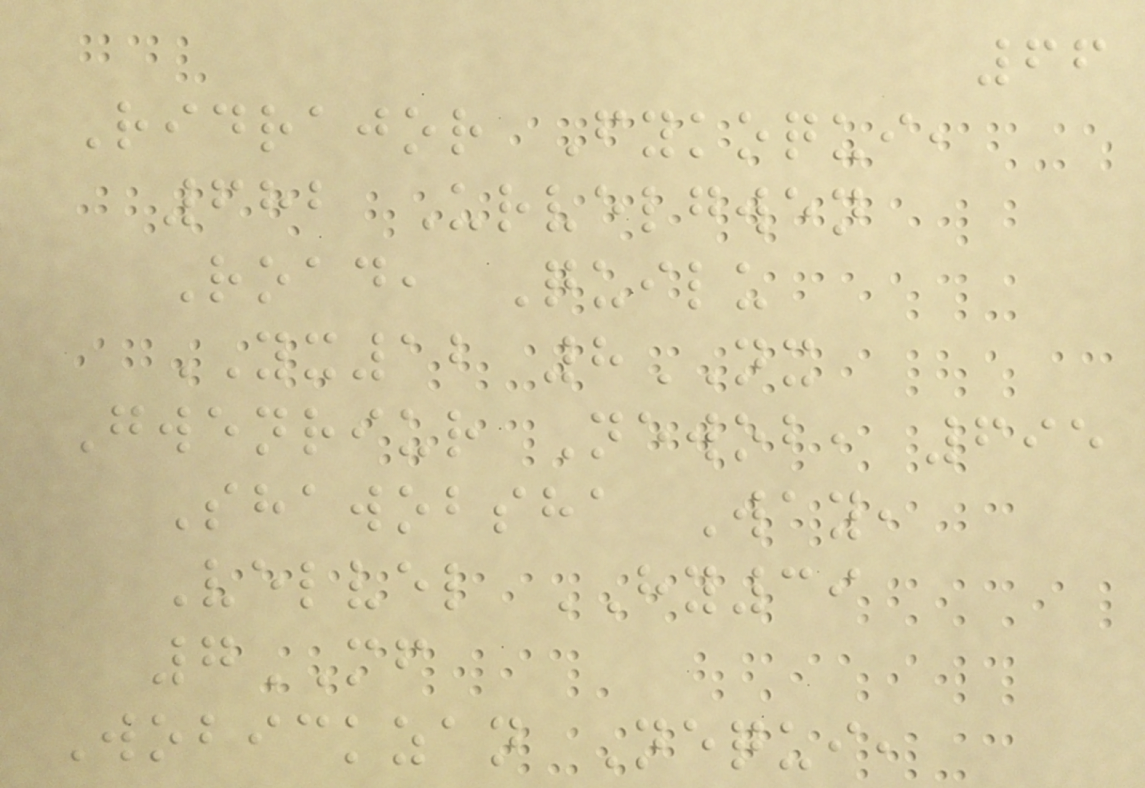66
Ridrajor Fykoqui,
682 Urvelgwen
Road, Quilu
YX12 8NX
Gwenriur Newob, 695
Shawobsha Way,
Velvel HY39
7MF
Wobickzan Nequi,
